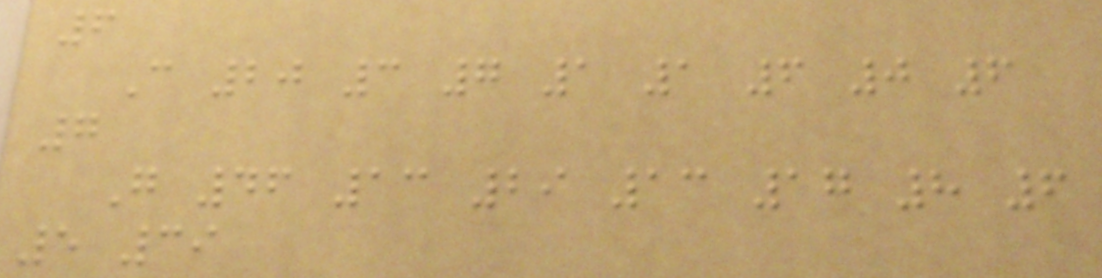6
C 20 3 7 1 1 6 0 6
7
G 46 13 29 13 17 8 6
5 39
